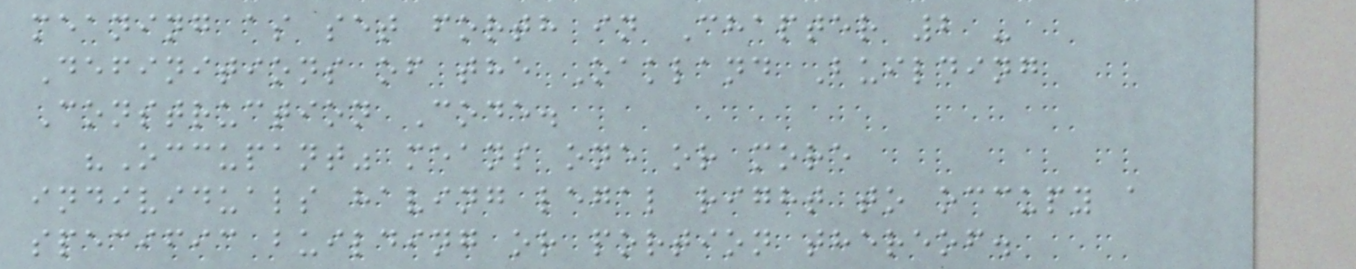meaning as set forth in Chapter 2 -
Definitions of the Oakland Building
Construction Code.
"Occupant" means one or more
individuals having legal right to occupy a
specific building or portion thereof.
